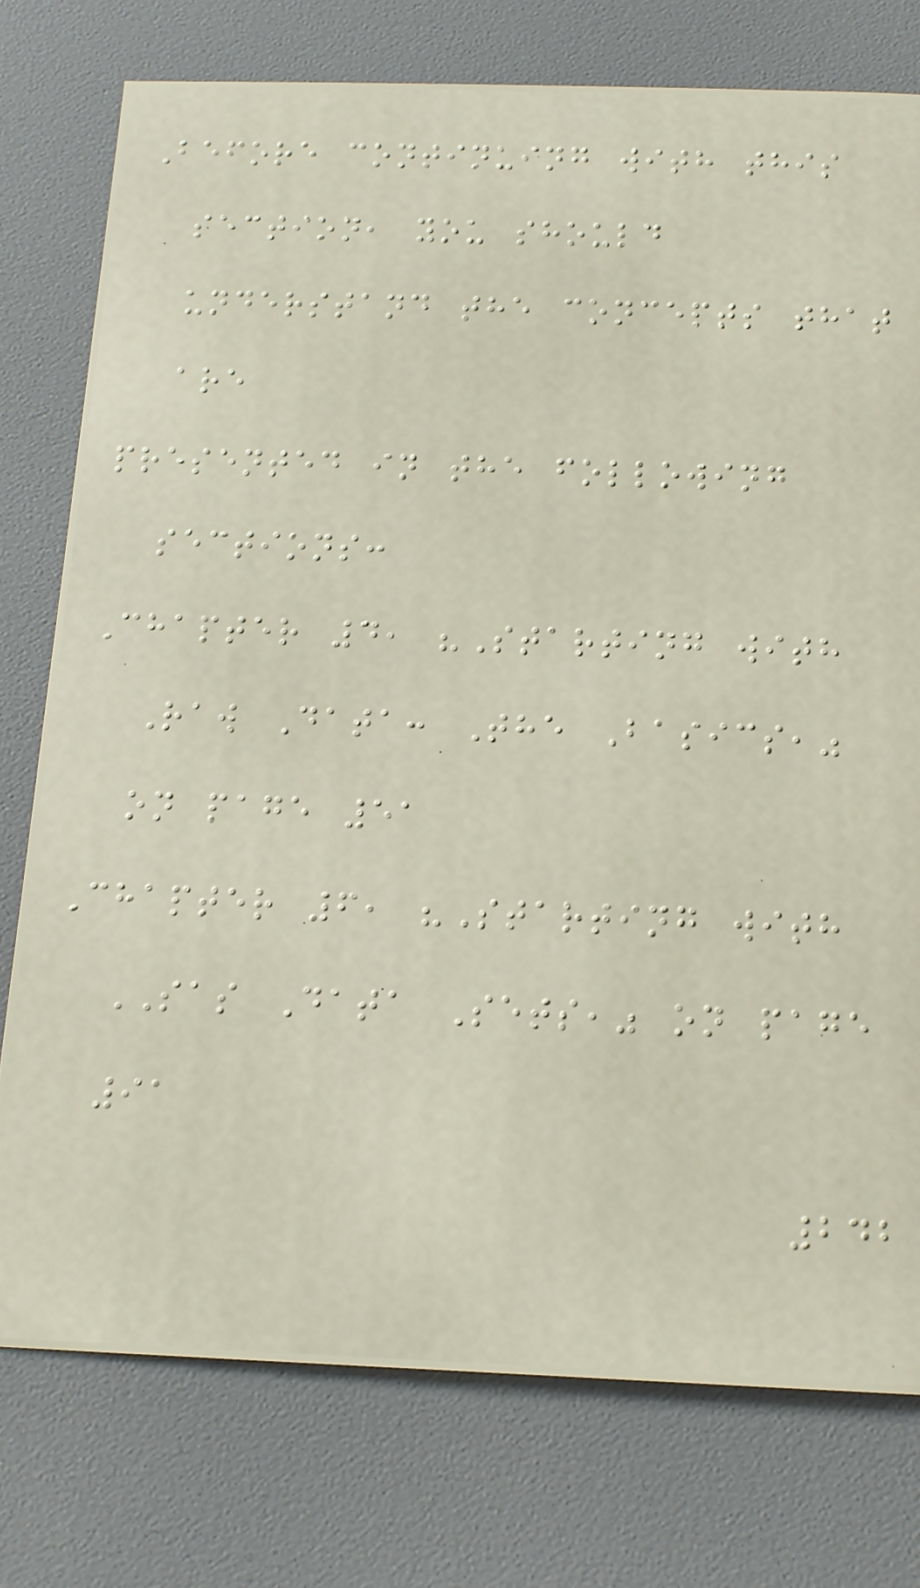Before continuing with this
section, you should
understand the concepts that
are
presented in the following
sections:
Chapter 4, "Starting with
Raw Data: The Basics,"
on page 51
Chapter 6, "Starting with
SAS Data Sets," on page
91
242
